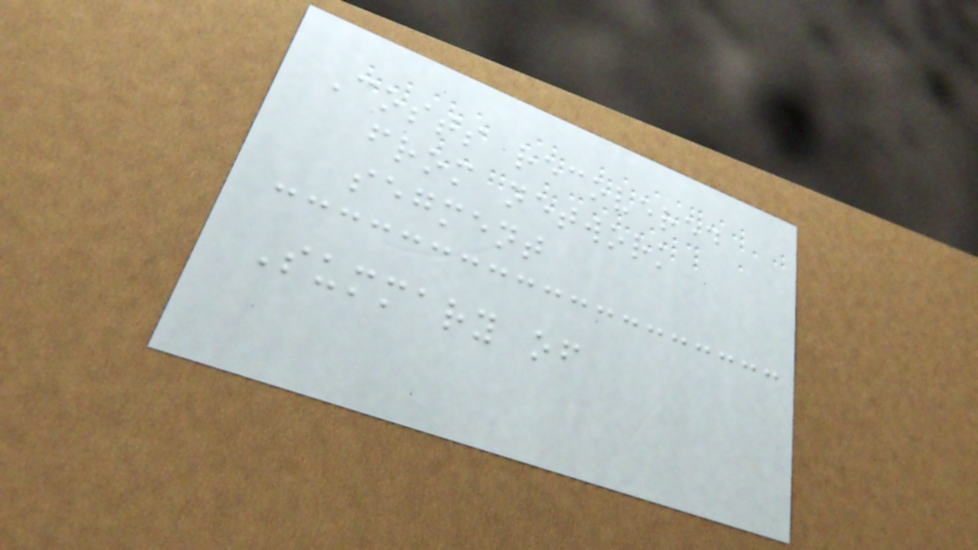Costs recovered
from network
segment
Summary of
